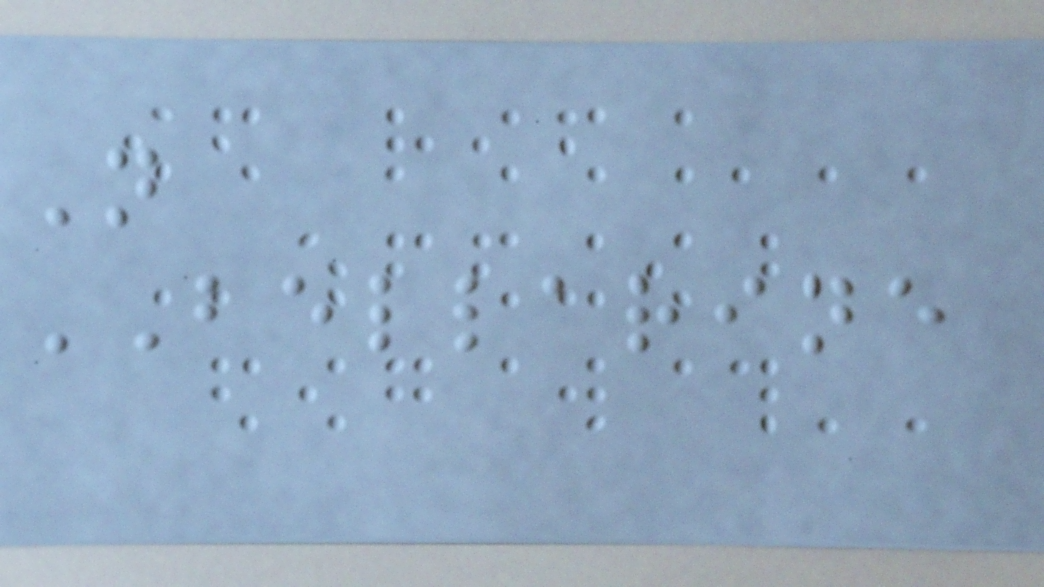N
BELLARINE
